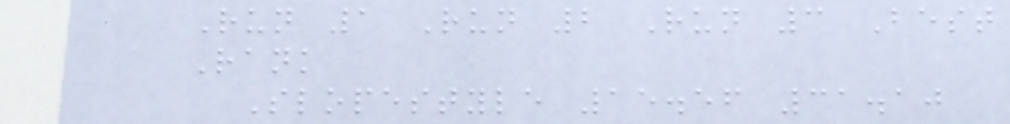Run 1 Run 2 Run 3 Best
Rank
Slopestyle 15.56 31.10
